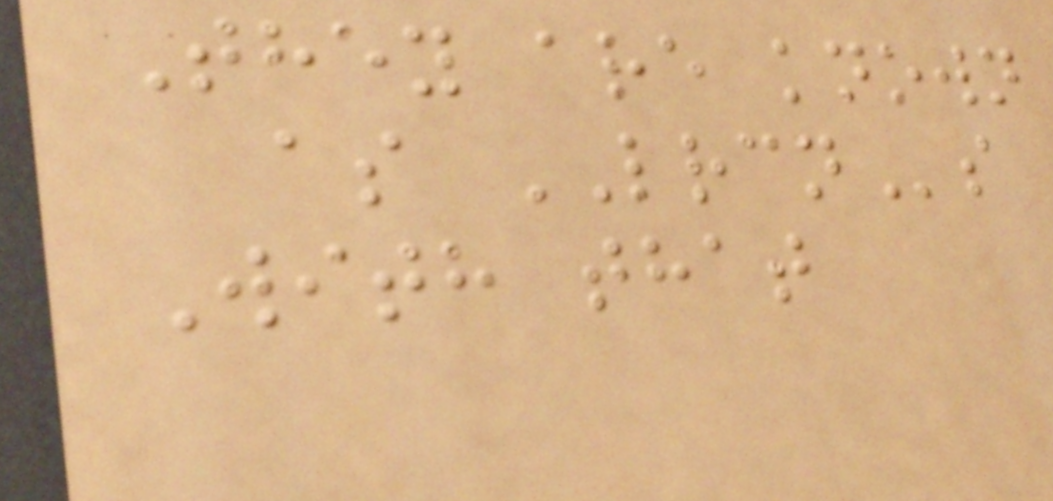They are known
as LRCNs
With that
